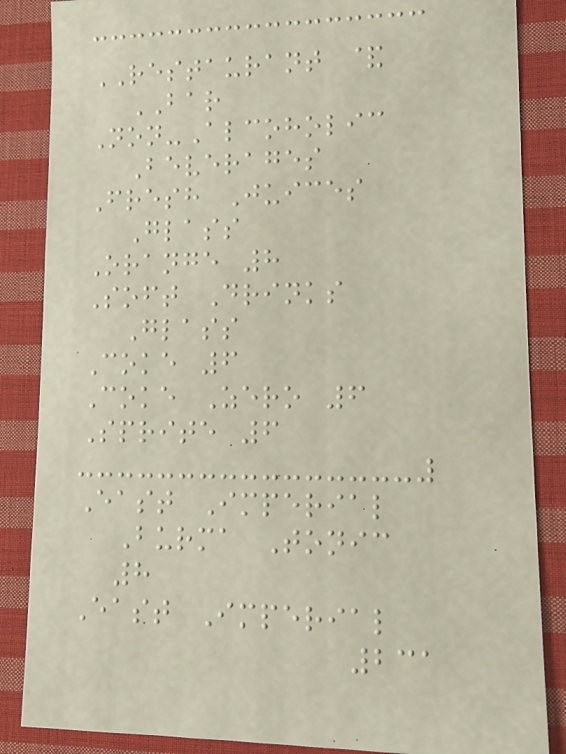RESTAURANT &
BAR
Non-Alcoholic
Beverages
Fresh Juices
Glass
Orange 8
Soft Drinks
Glass
Coke 6
Coke Zero 6
Sprite 6
East Imperial
Burma Tonic
8
East Imperial
231
